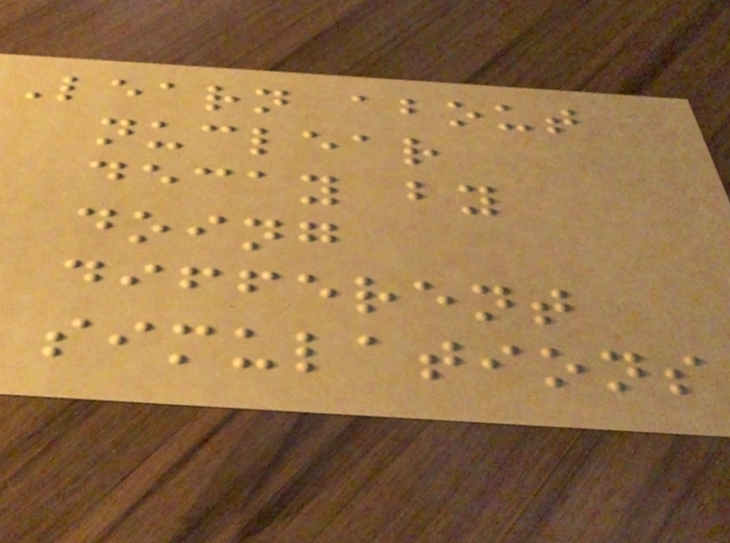Learn about
nuclear
decay by
doing
different
simulations
